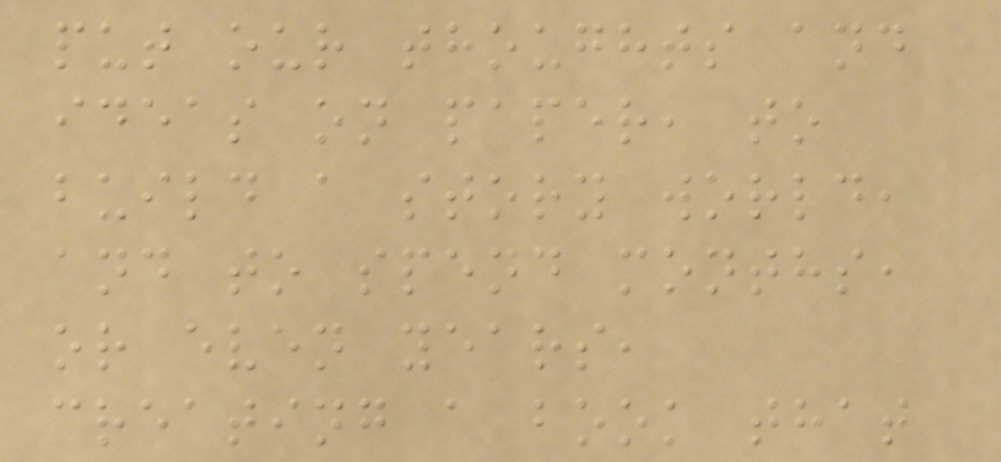put our thoughts and
ideas on paper, to
build a story world,
and to spend months,
or even years,
creating a book that
